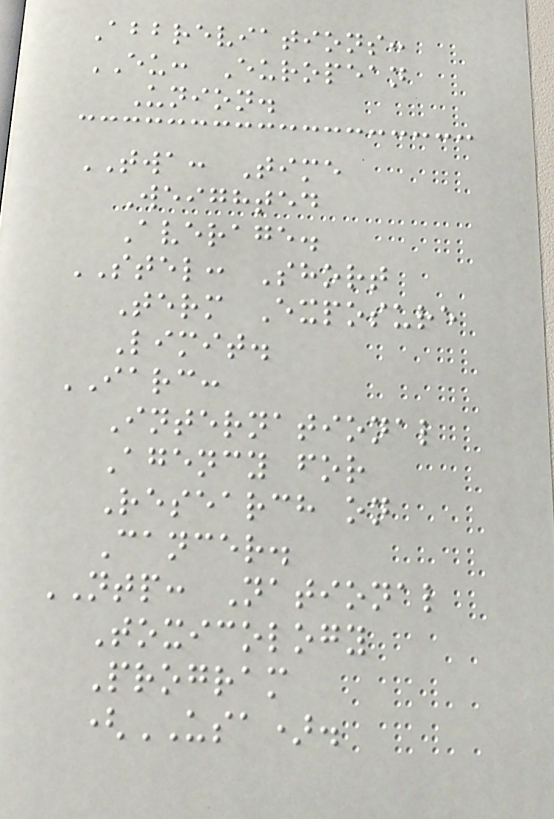Abbreviations:
EU: European
Union.
TWA: Time
Weighted
Average.
STEL: Short
Term Exposure
Limit.
IARC:
International
Agency for
Research on
Cancer.
NTP: National
Toxicology
Program
(USA).
